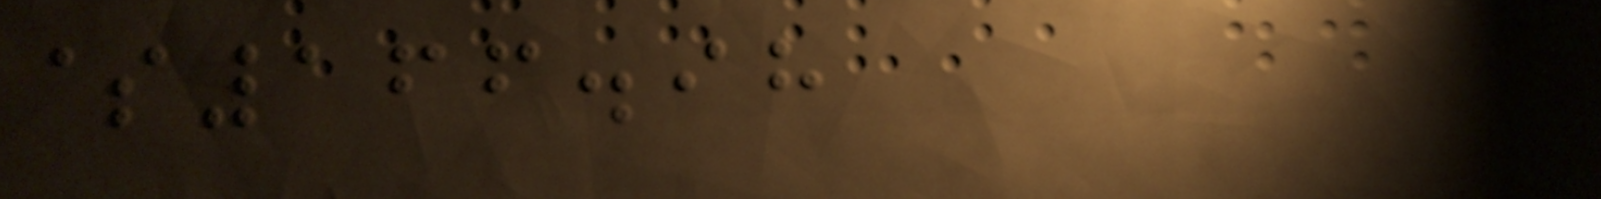$166.98
